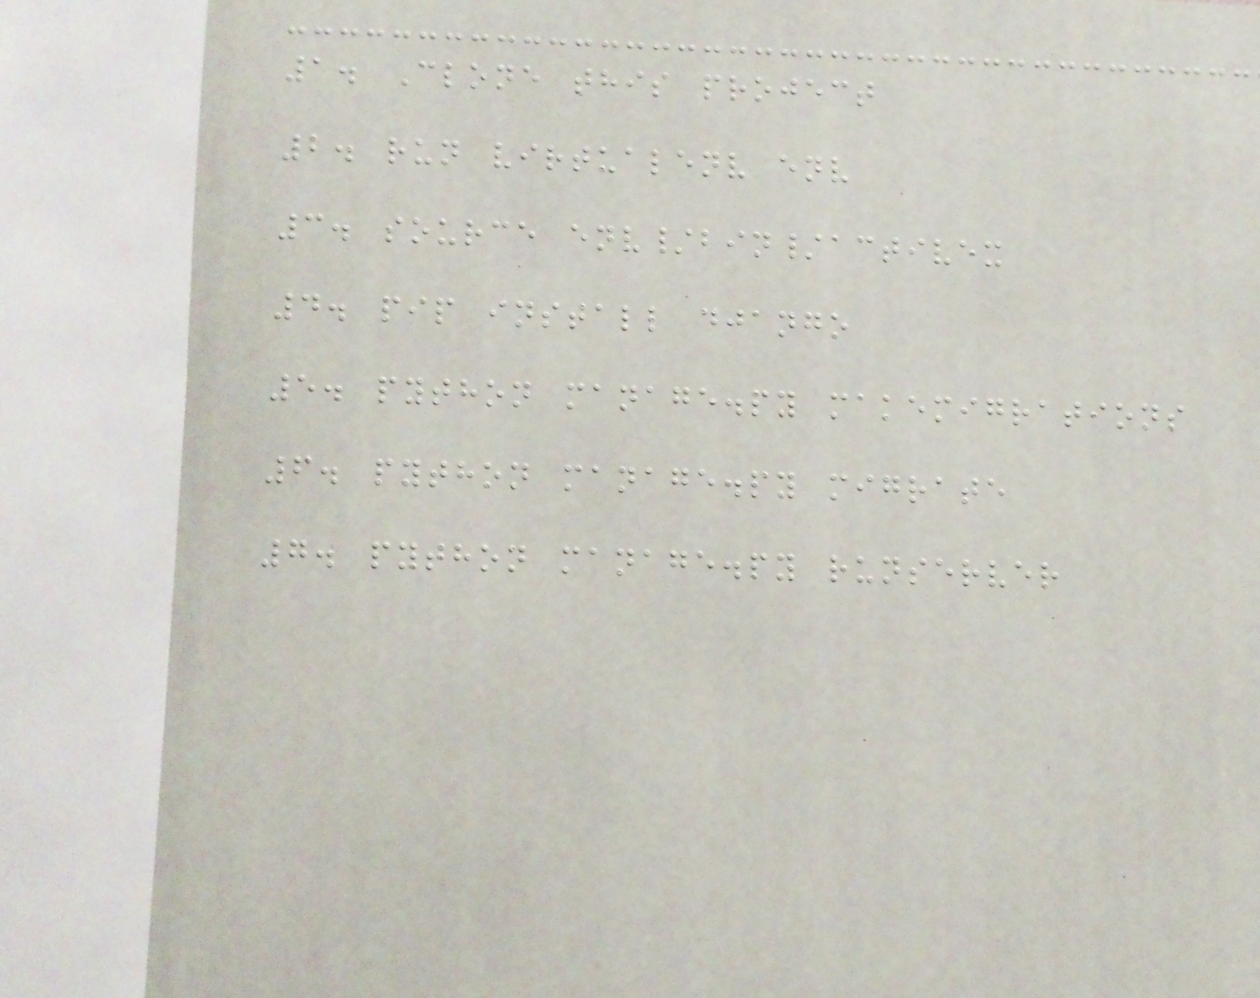1. Clone this project
2. run virtualenv env
3. source env/bin/activex
4. pip install django
5. python manage.py makemigrations
6. python manage.py migrate
7. python manage.py runserver
